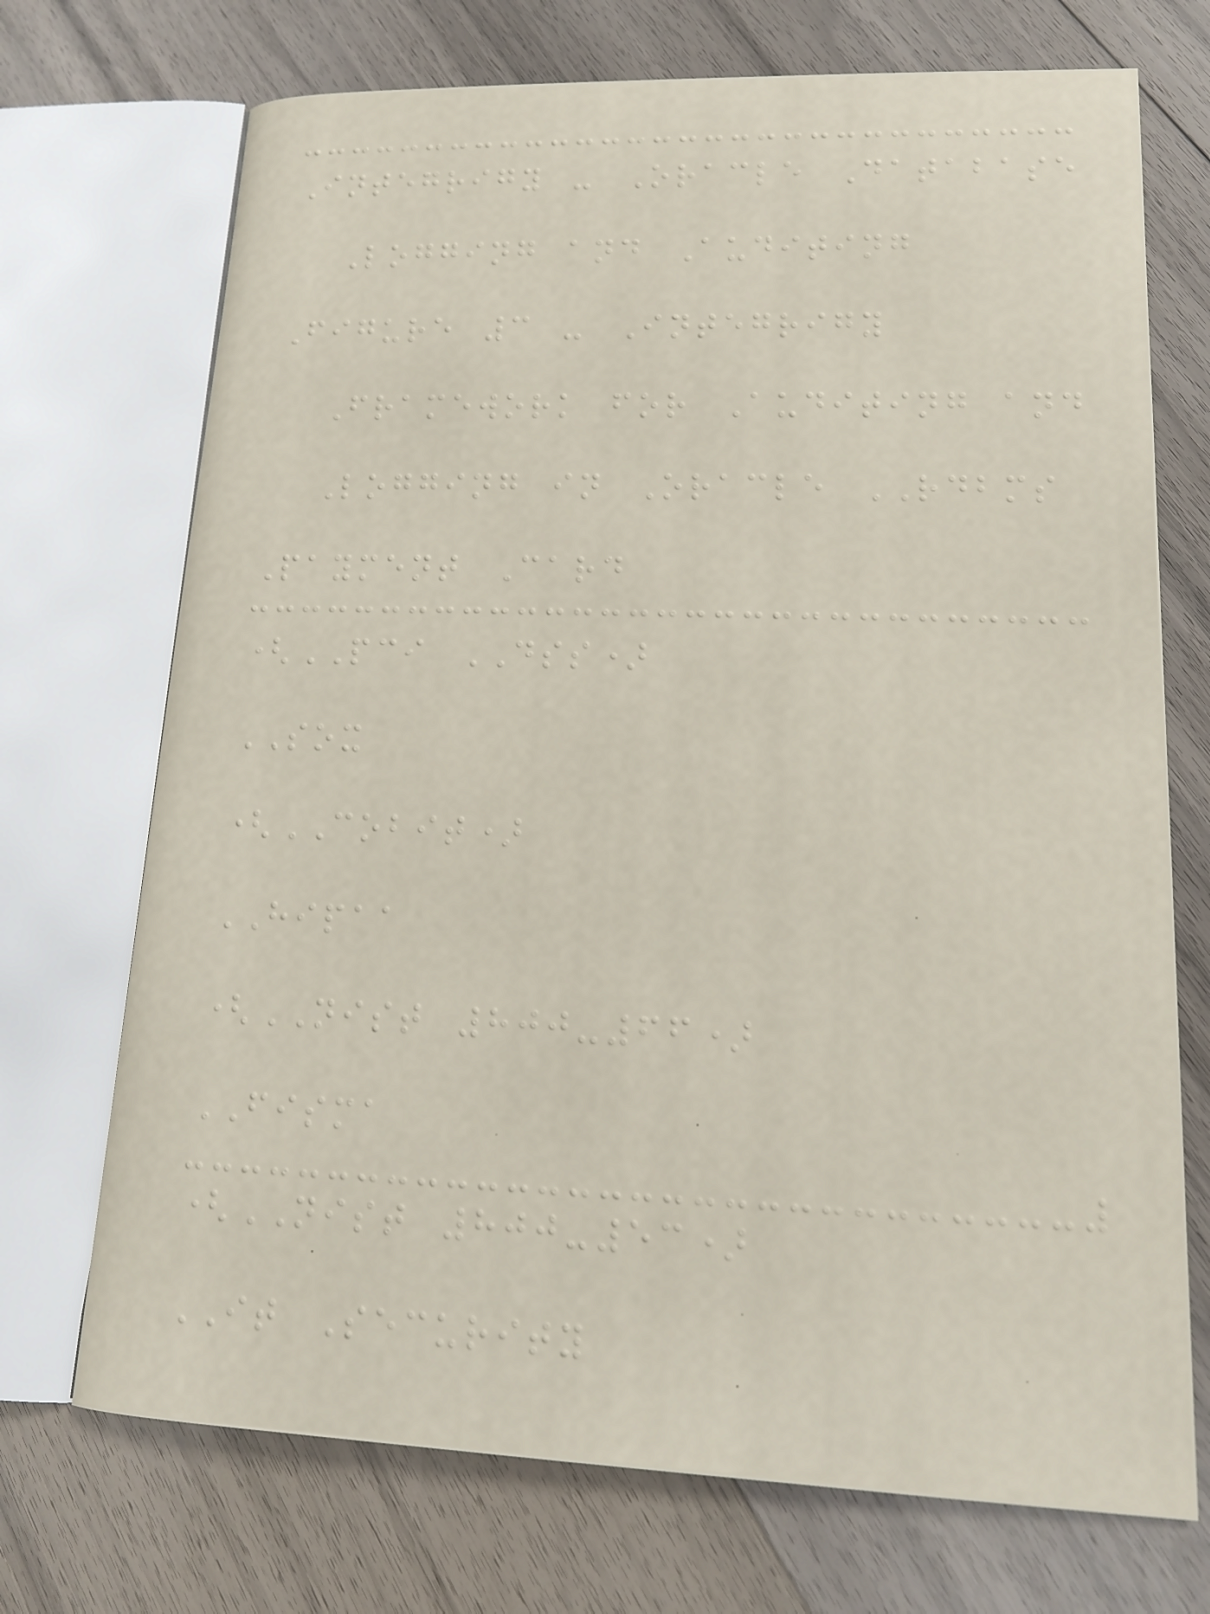Integrigy - Oracle Database
Logging and Auditing
Figure 3 - Integrigy
Framework for Auditing and
Logging in Oracle RDBMS
Payment Card
(PCI DSS)
SOX
(COBIT)
HIPAA
(NIST 800-66)
FISMA
(NIST 800-53)
IT Security
